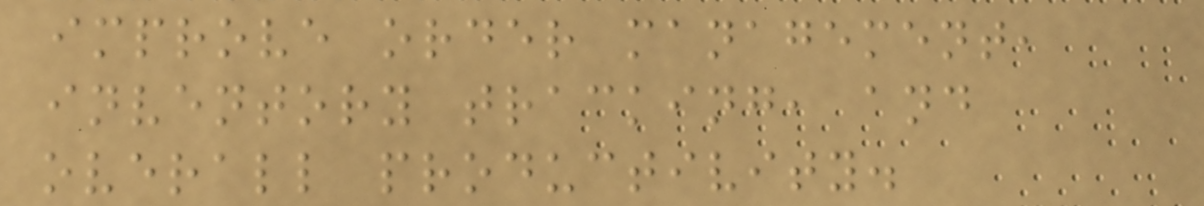improve order management,
inventory tracking, and
overall productivity.
